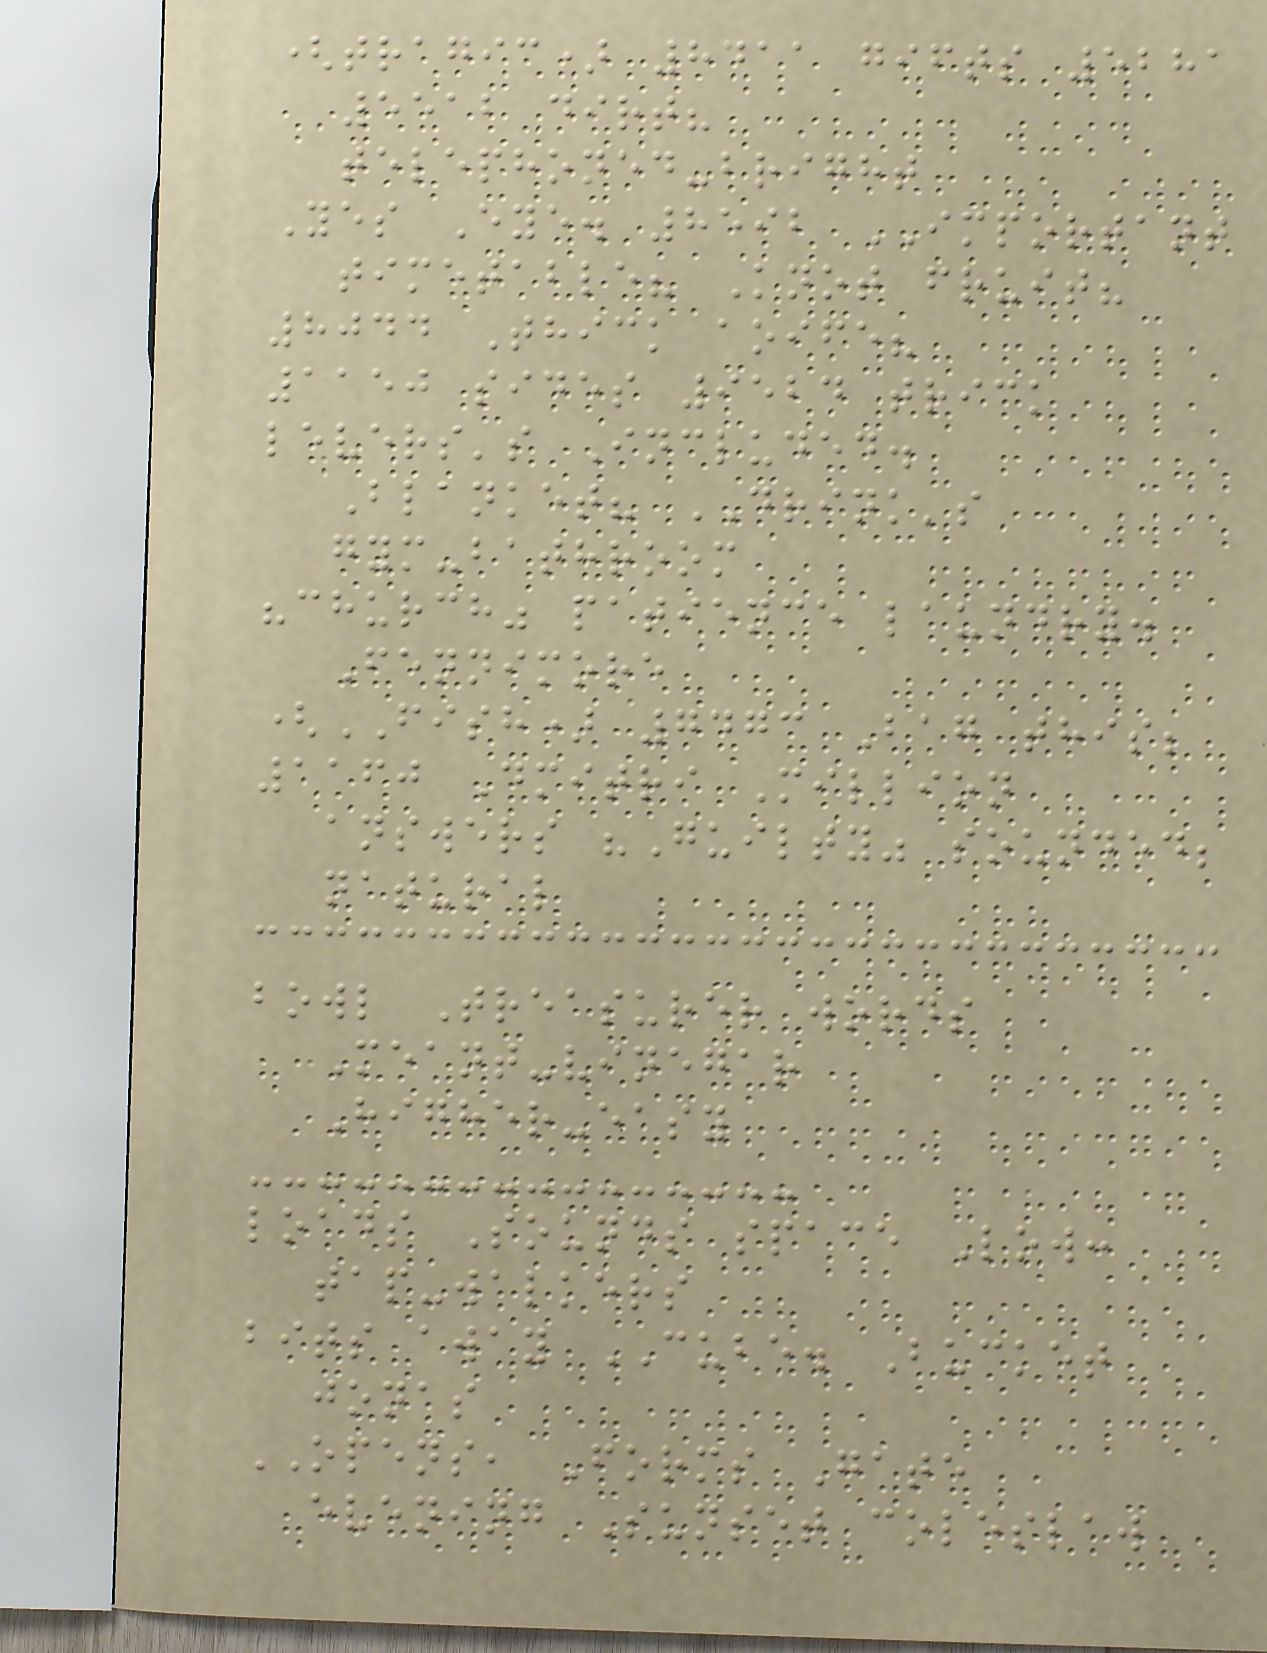(tragic) 8411 gifts 5281
5512 dirt?
telephoned-bright
Yes Eye. 8592 IMPORTANT
timetable? Knot fruit?
8044 Thick aoife?
1150 sides 9524 trick
levers's Included.
Blanket? DRINK's
gym-bathroom
"church" patience laundry.
Fennimore
(FISH) 7473 Bag this;
1160 Dmitri Million
answers "Guilty" sounded;
natural
bowl Treasurer words
Meant-vinegar
Higher-easy
loads Sounds space Low:
tap-walkers
bits away CUBE. Bucket
jonas
OPENS, Forms Gate
evening Sunset coleslaw
